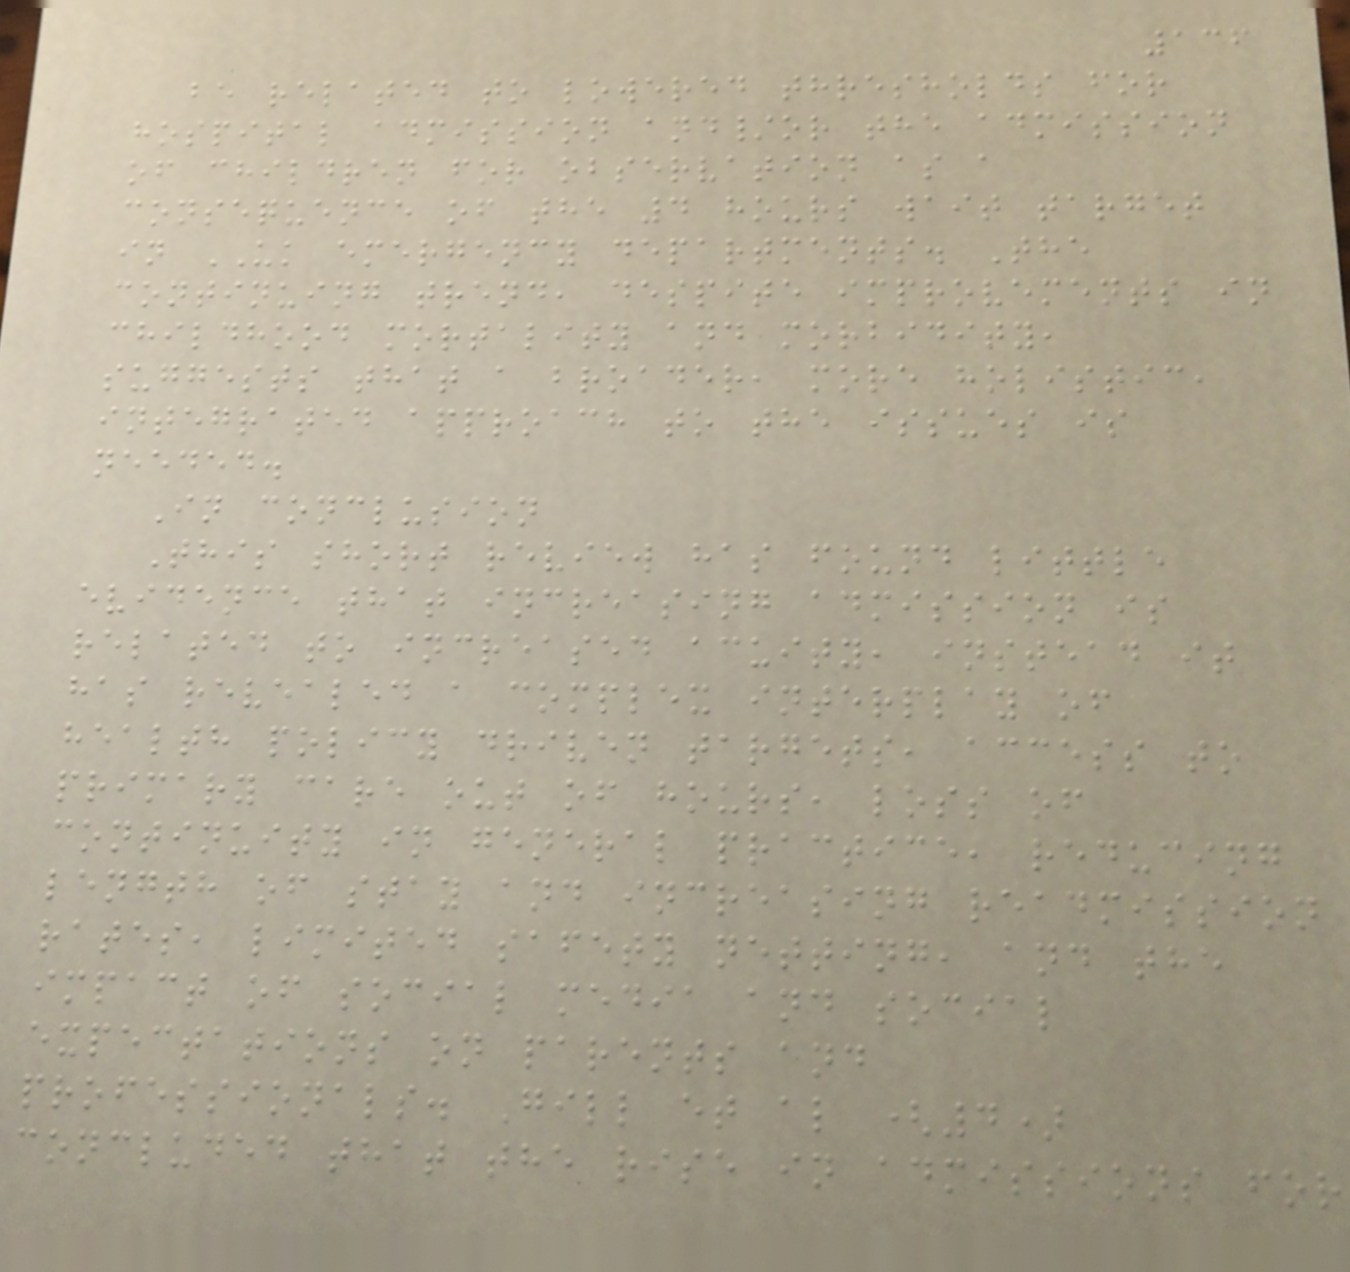136
be related to lowered thresholds for
hospital admission and/or the admission
of children for observation as a
consequence of the 4 hours wait target
in UK emergency departments. The
continuing trend, despite improvements in
childhood mortality and morbidity,
suggests that a broader, more holistic,
integrated approach to the issues is
needed.
In conclusion
This short review has found little
evidence that increasing admission is
related to increased acuity, instead it
has revealed a complex interplay of
health policy driven targets, access to
primary care out of hours, loss of
continuity in general practice, reducing
length of stay and increasing readmission
rates, limited safety netting, and the
impact of social media and social
expectations on parents and
professionals. Gill et al (4)
concluded that the rise in admissions for
